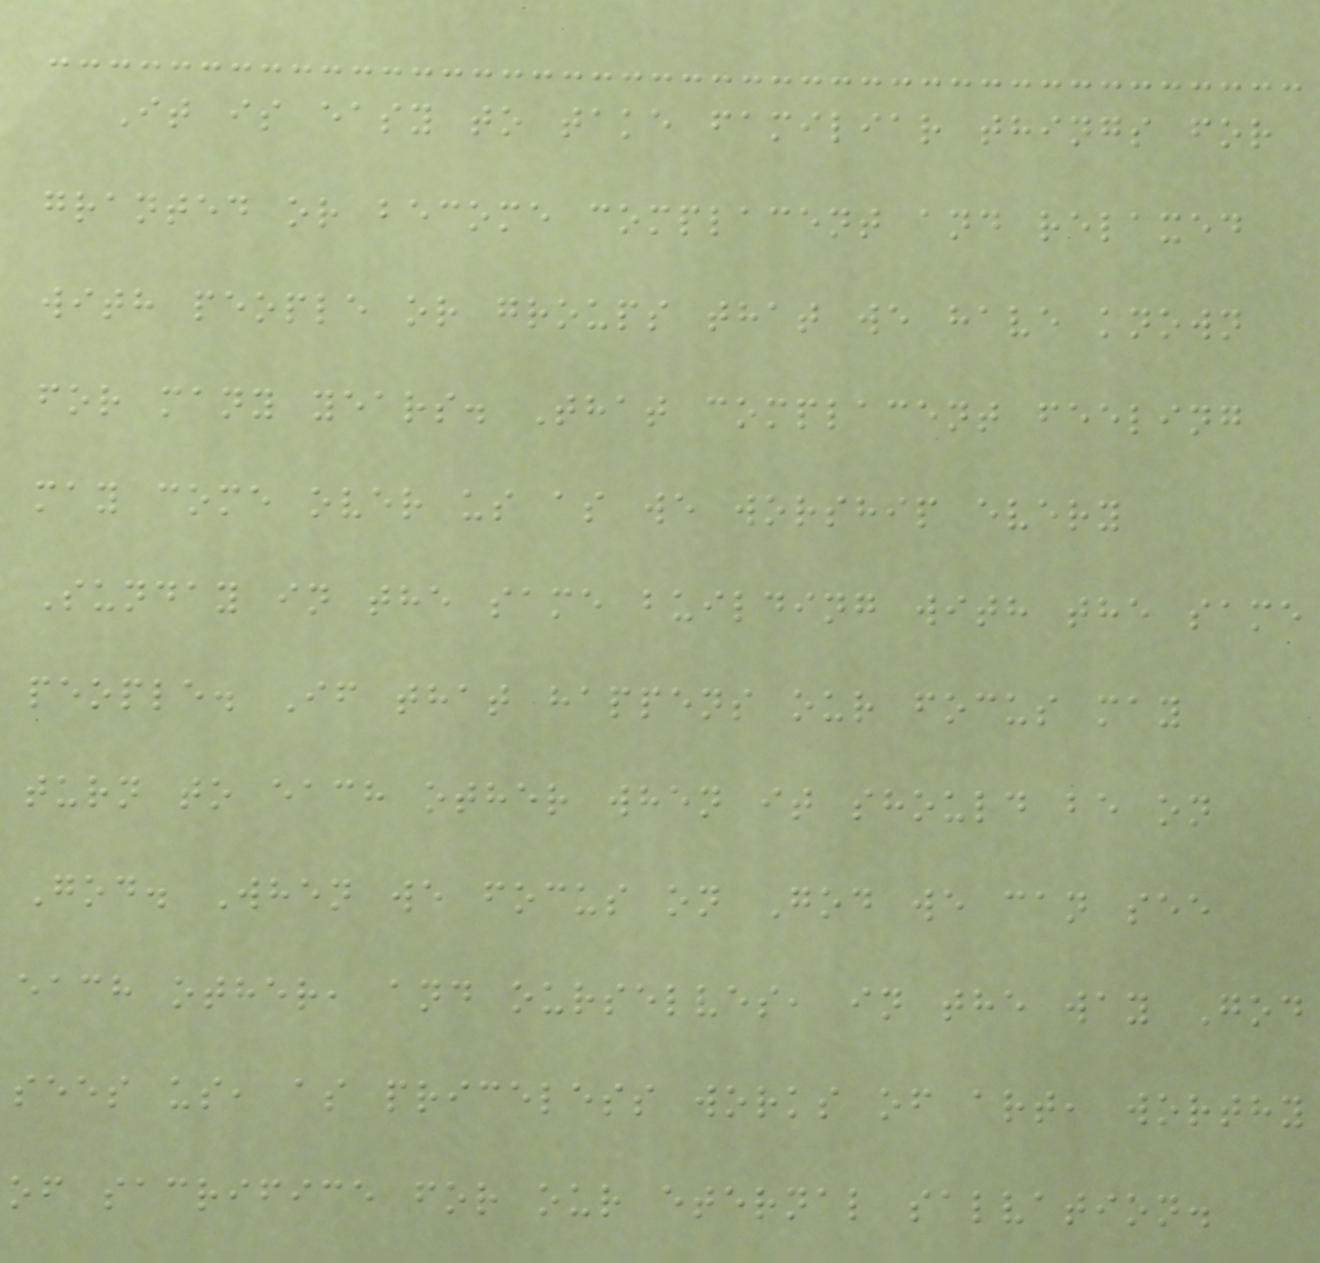It is easy to take familiar things for
granted or become complacent and relaxed
with people or groups that we have known
for many years. That complacent feeling
may come over us as we worship every
Sunday in the same building with the same
people. If that happens our focus may
turn to each other when it should be on
God. When we focus on God we can see
each other, and ourselves, in the way God
sees us, as priceless works of art, worthy
of sacrifice for our eternal salvation.
